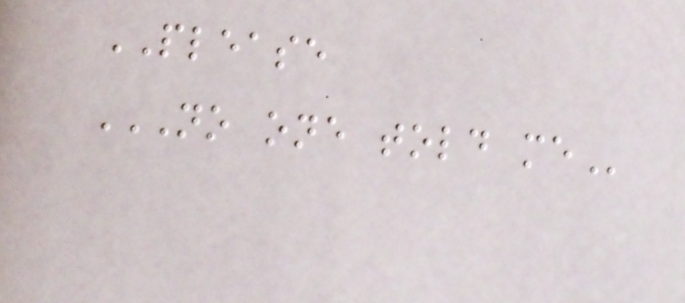PLEASE
NO ONE TOLD ME
